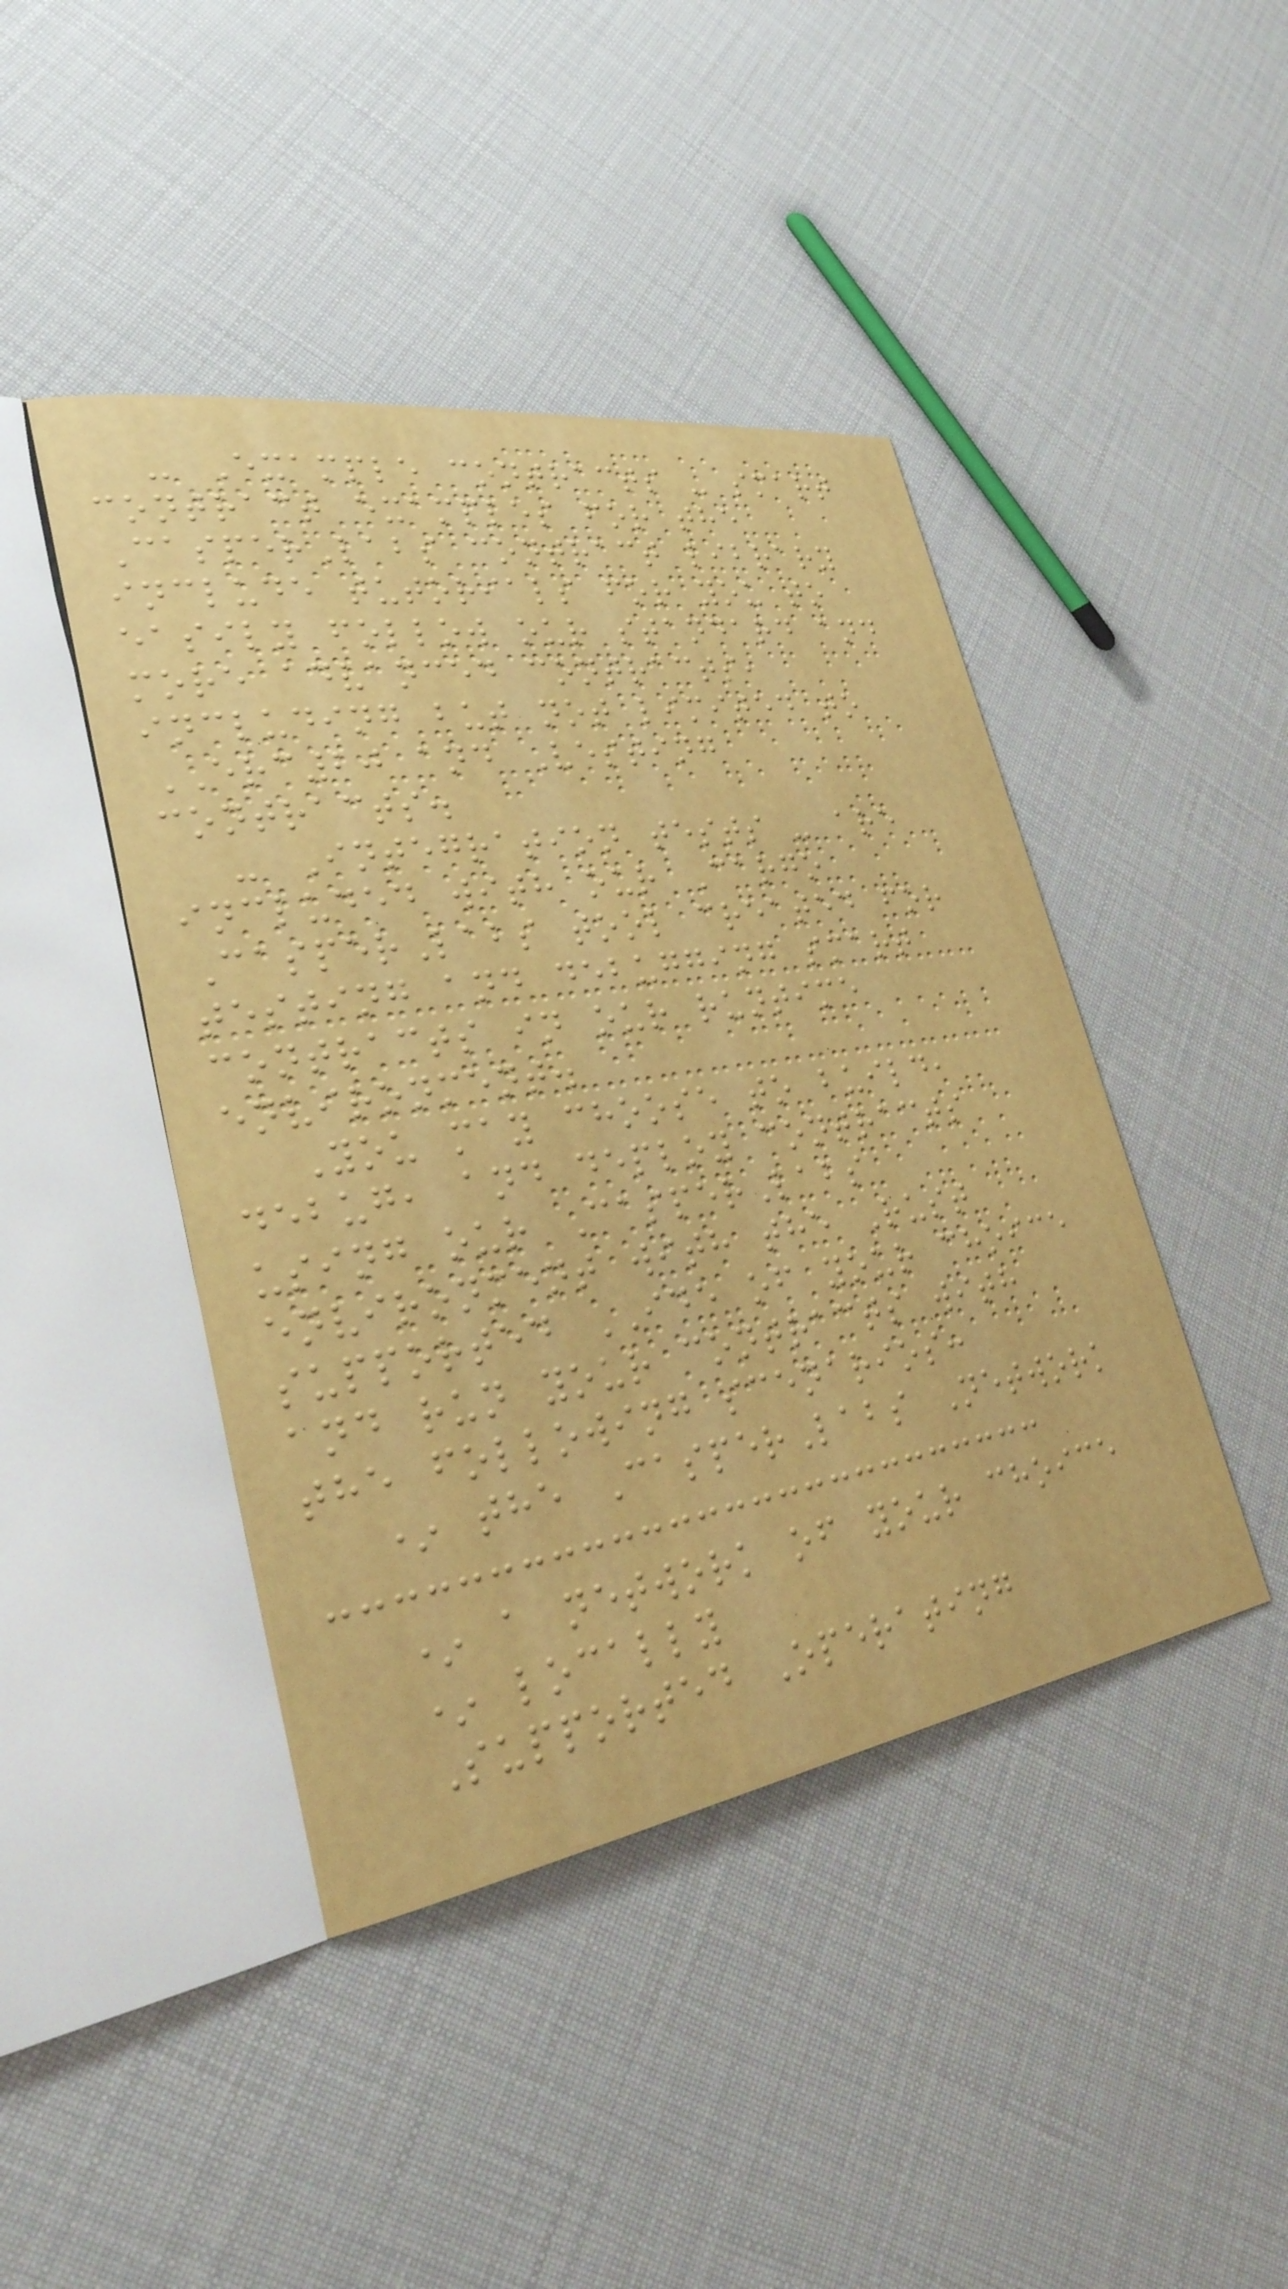- Example contracts - smart
contract examples for the
CasperLabs contract library
include tutorials for you to
easily follow our standard and
more advanced contracts,
including but not limited to
ERC20 and Vesting
contracts.
- Integration tests - are
included with our Cargo
CasperLabs tool created for
testing and debugging smart
contracts in our runtime
environment.
You may choose to build,
debug, and deploy contracts
using our CasperLabs
environment with the Rust
supported IDE of your choice
and run your contracts with
the following scenarios:
* the CasperLabs Network
* a network of your choice
* locally
Supported Operating
